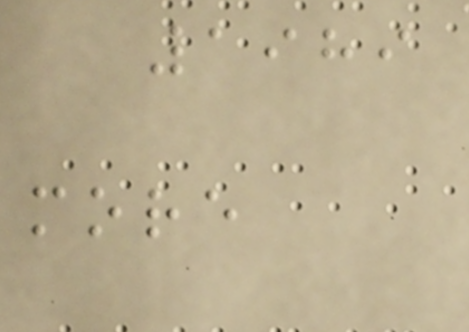1989
more
